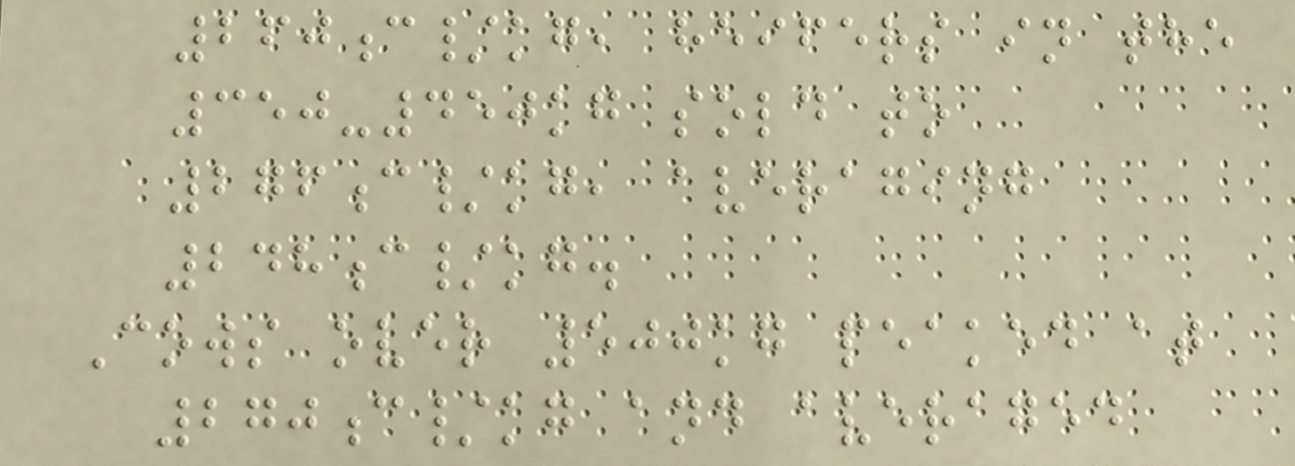260c/kg, heifers in the
350-450kg sold to
276c/kg, averaging
248c/kg.
Cows over 500kg peaked at
270c/kg and averaged
